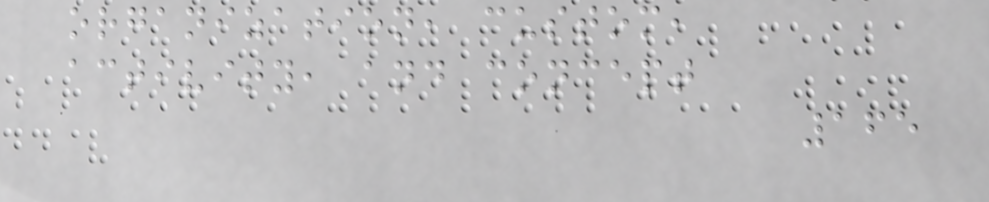organization, custom,
activity, and concept
165
